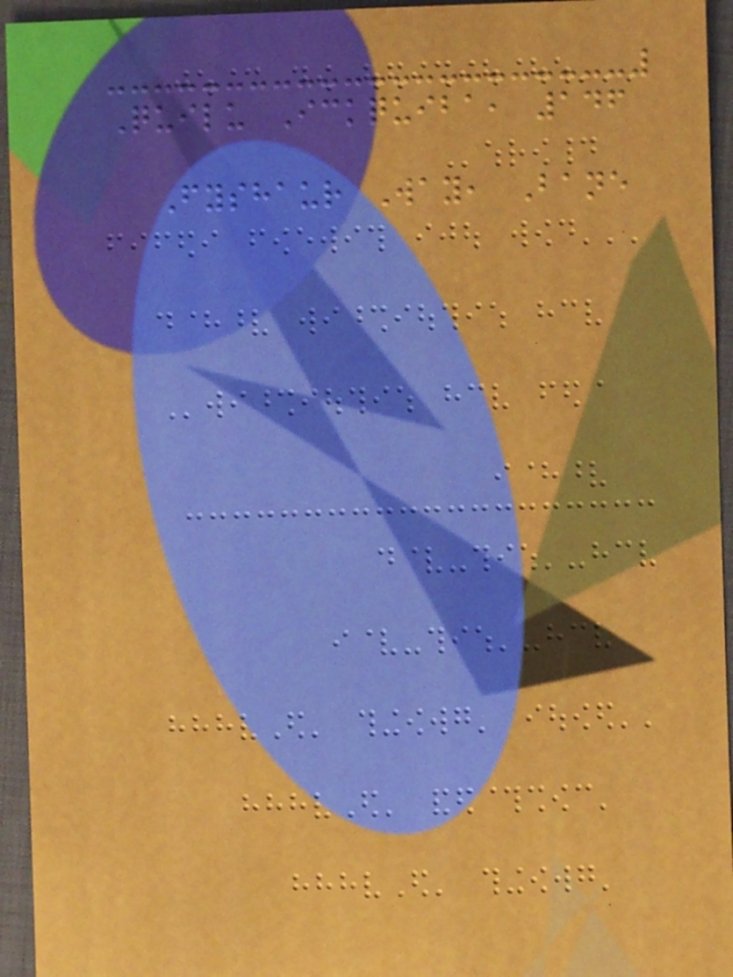Quilu Ickquiba, 146
Fyshaur Way, Bane
